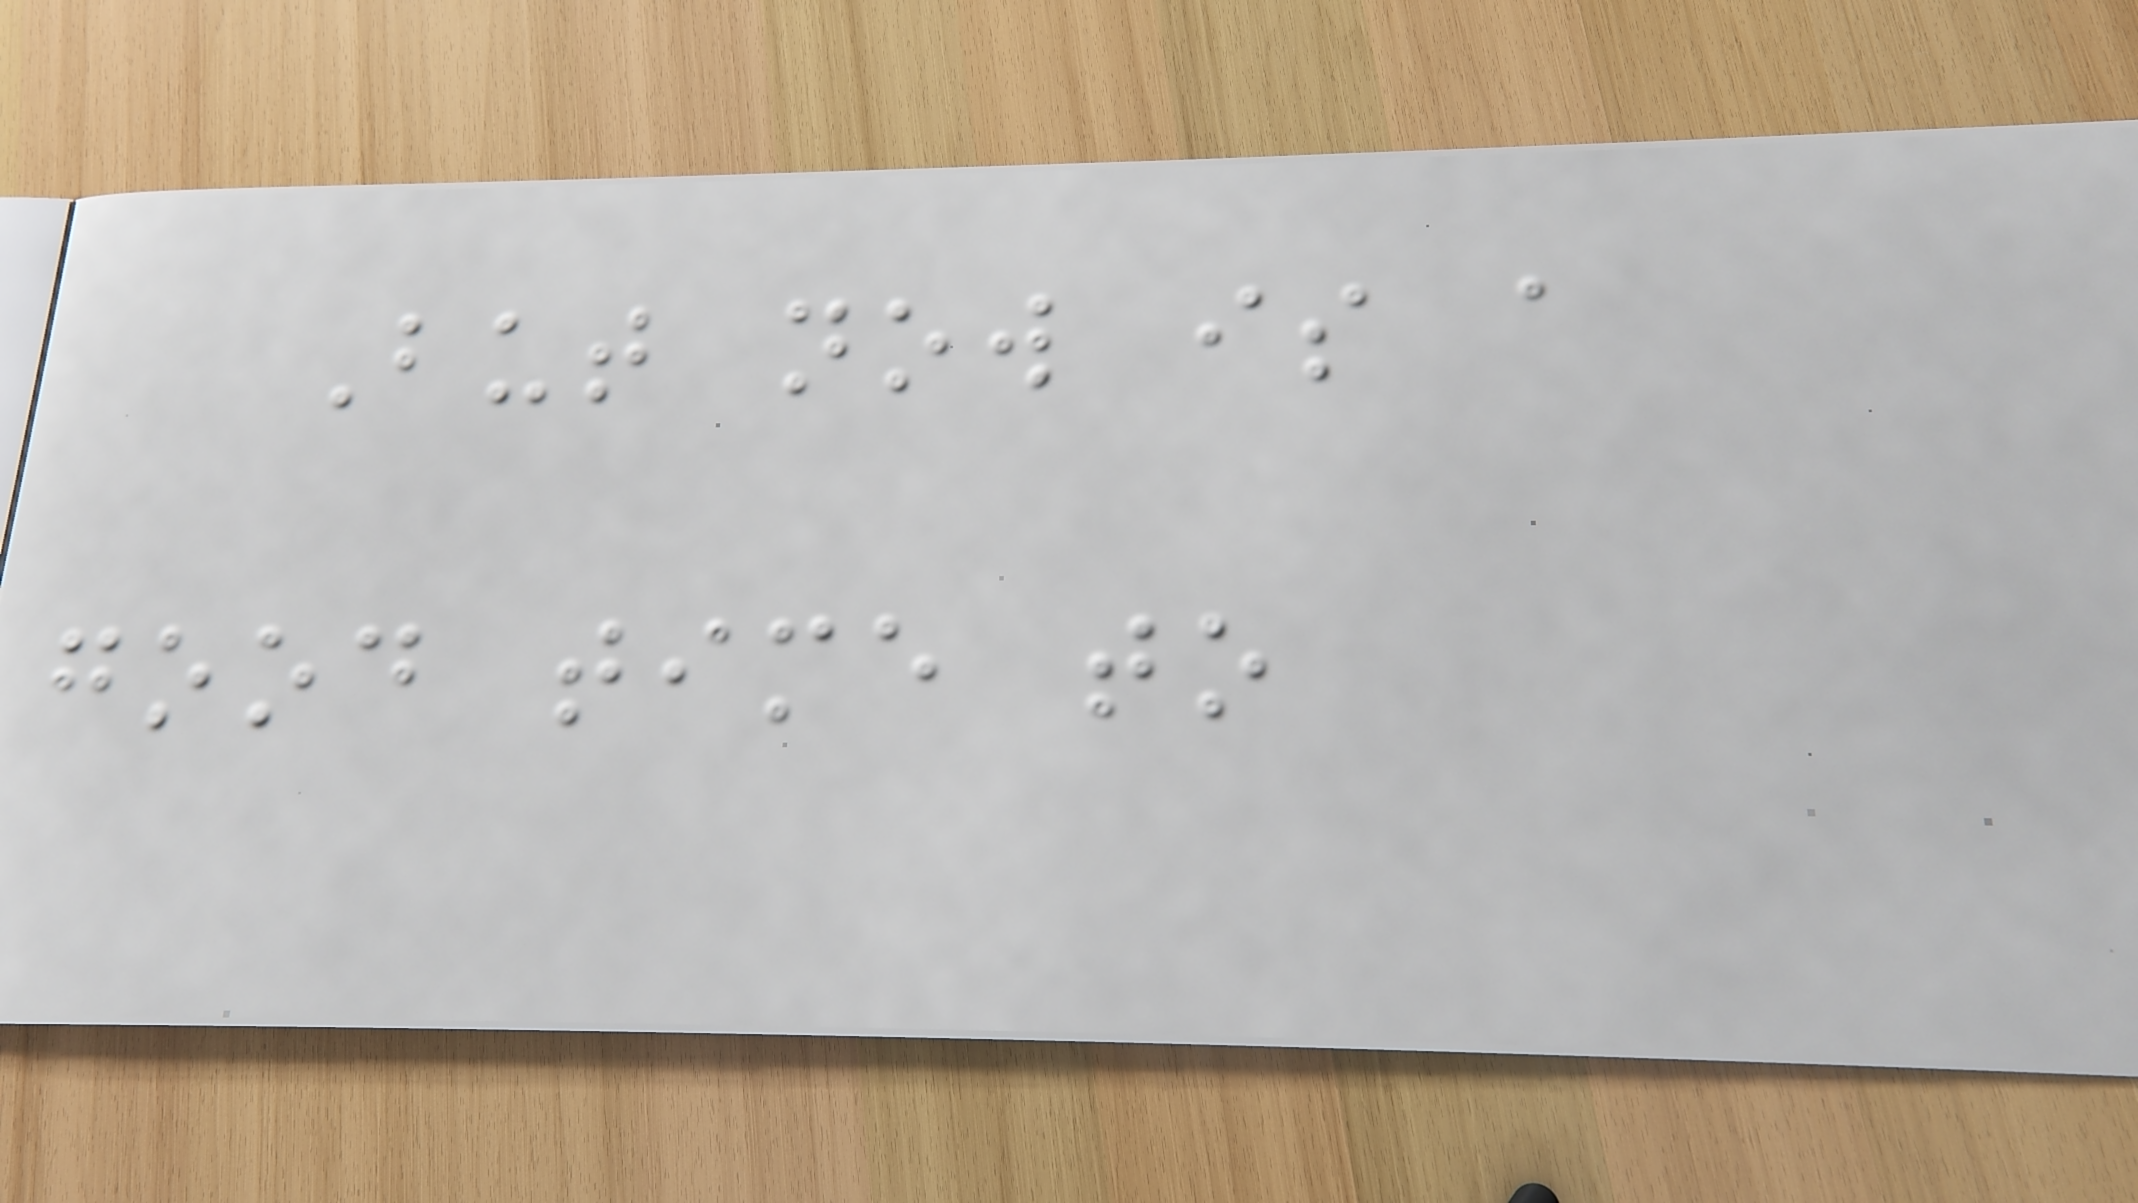But now is a
good time to
